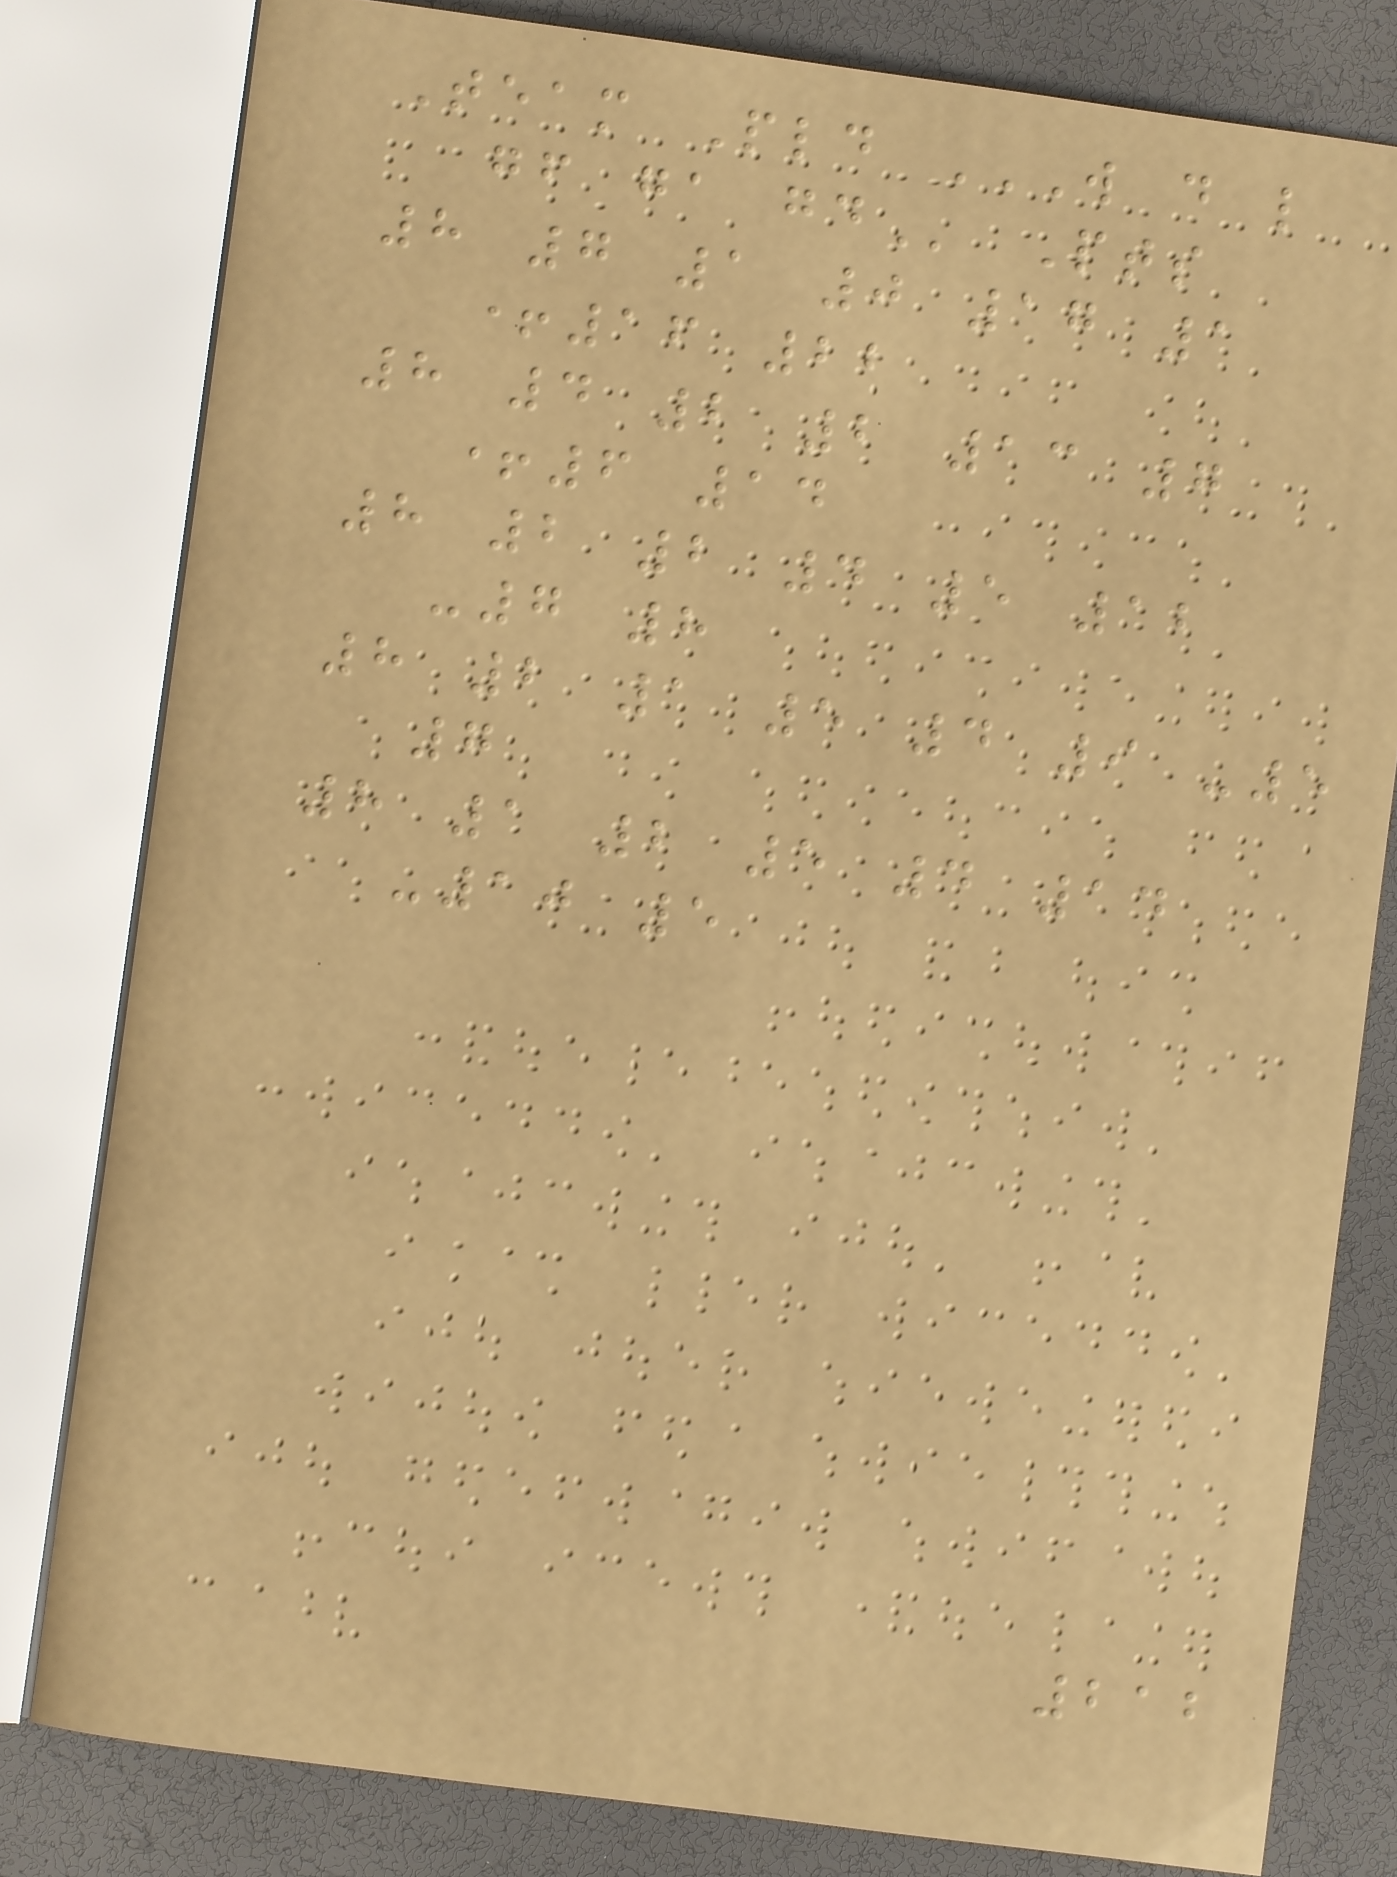Team Pld W D L
GF GA GD Pts
8 7 1 0 17 1
+16 22
8 4 2 2 13 7
+6 14
8 2 2 4 5 12
-7 8
8 2 1 5 4 9 -5
7
8 1 2 5 4 14
-10 5
212
